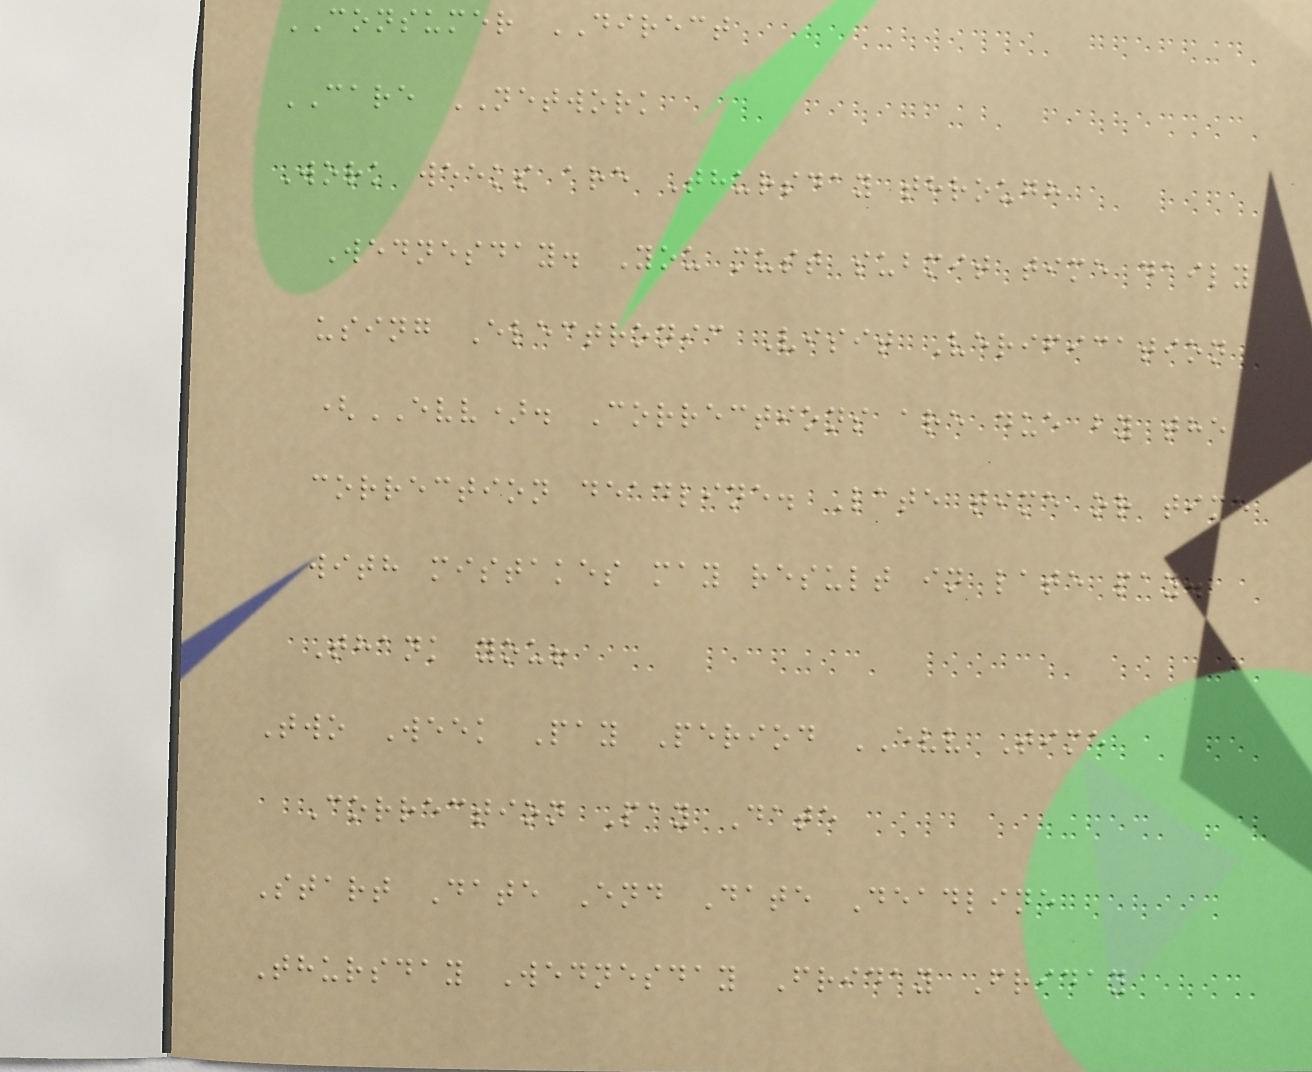CONSUMER DIRECT
CARE NETWORK
Work weeks are Thursday through
Wednesday. You must submit time daily
using Electronic Visit Verification
(EVV). Corrections are due by the
correction deadline. Late time or time
with mistakes may result in late pay.
Thank you!
Two Week Pay Period EVV Time
Correction Pay Date
Start Date End Date Deadline
Thursday Wednesday Friday Friday
